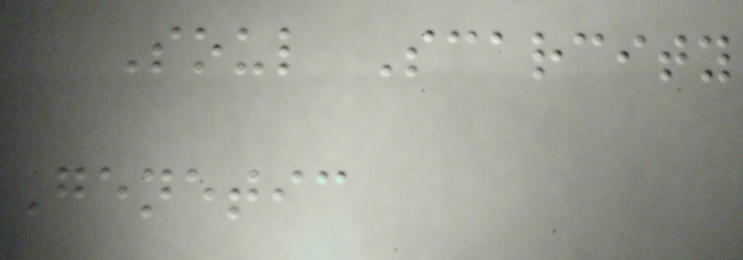Soul Scarcity
Genetic
